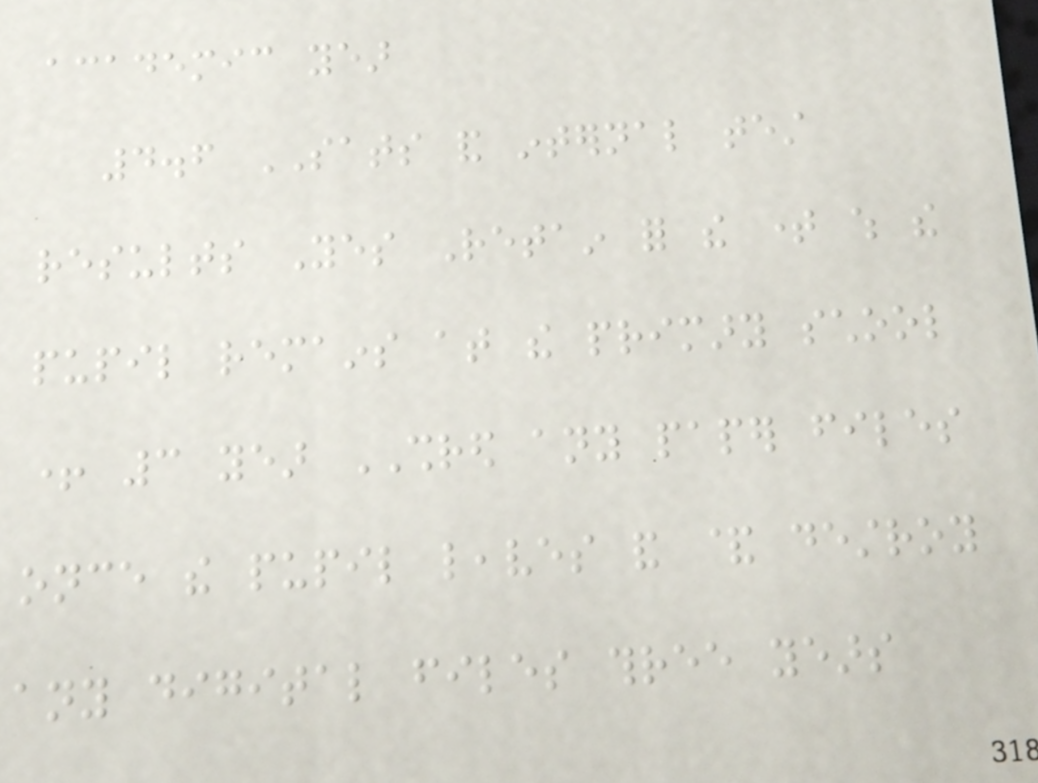academic year
4.6 SATS and internal test
results Yes Retain for the time which the
pupil remains at the primary school
+ 3 year SHRED any paper files
once the pupil leaves and & destroy
any digital files three years
